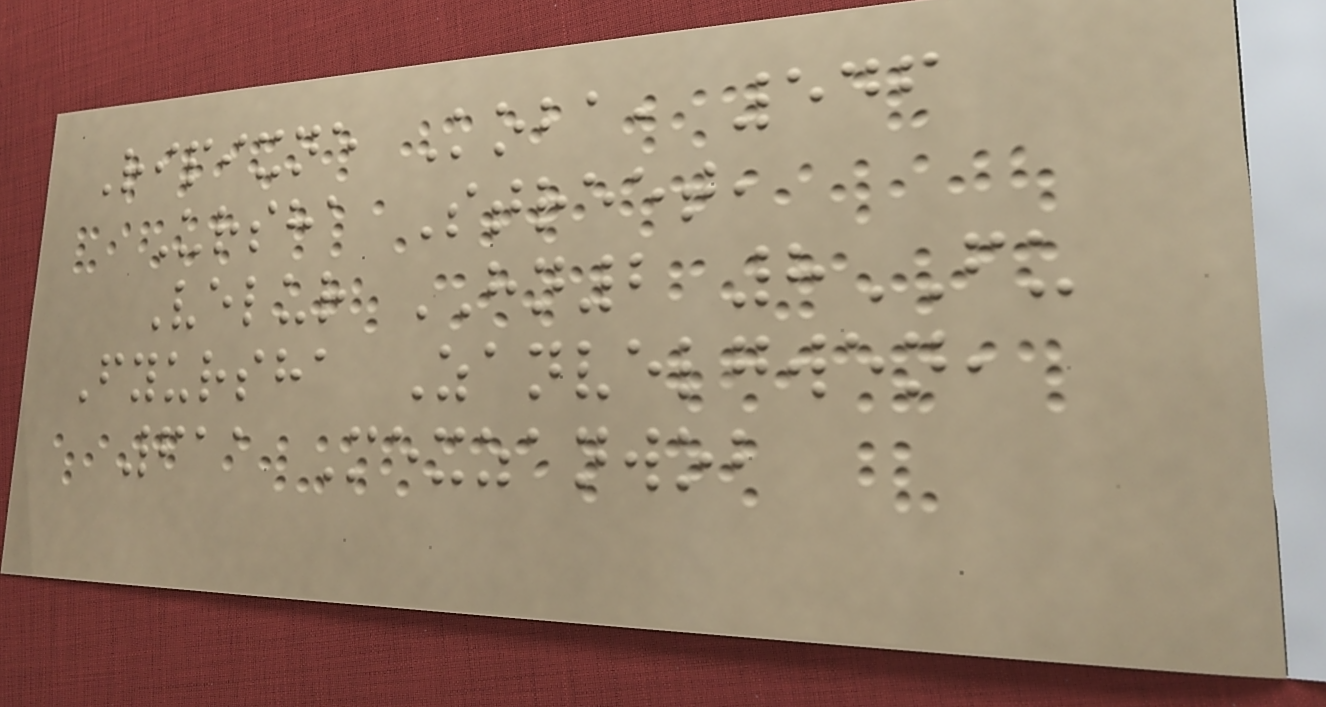Ripixne Koba, 546
Ursha Street,
Velur HN2 8FU
Fyursha Zanvelgwen,
611 Mexzanwob
